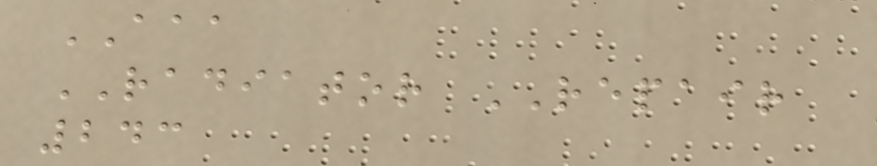AAA
RADIATOR REPAIR
243
